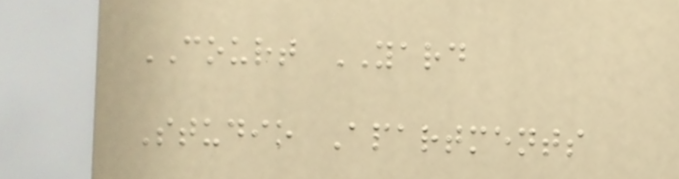COURT YARD
Studio Apartments
